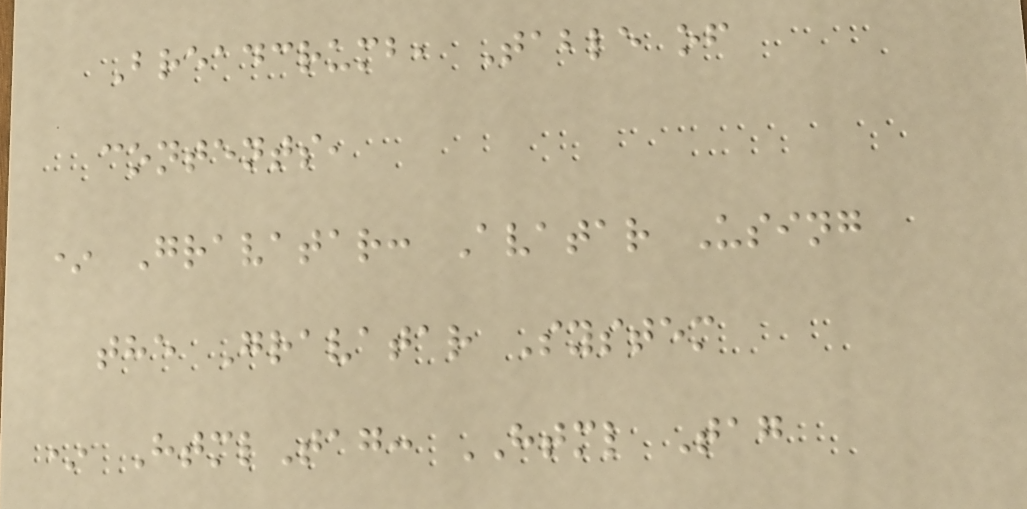Breadcrumb, Table of
contents,
* Gravatar: Avatar Using
the Gravatar System
* HtmlTag: HTML Tag
